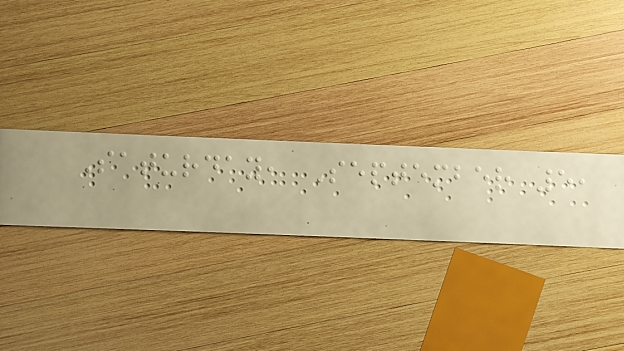Saturday, September 5,
